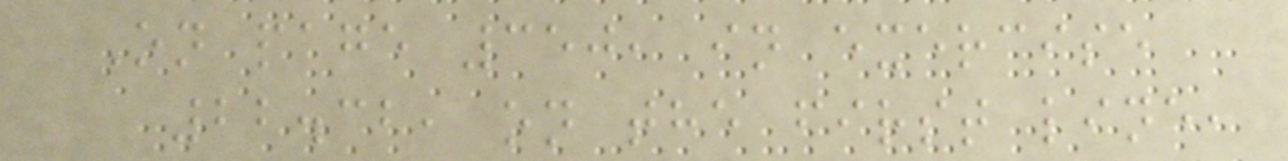On page 350, in exercise
22.32, on the first line,
